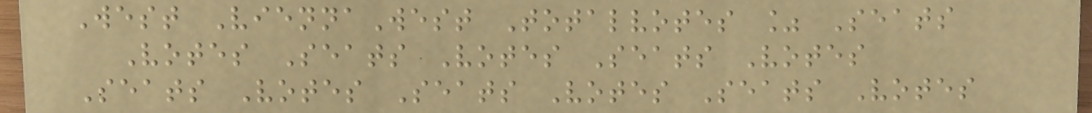West ViennaWest Totalvotes % Seats
Votes Seats Votes Seats Votes
Seats Votes Seats Votes Seats Votes
